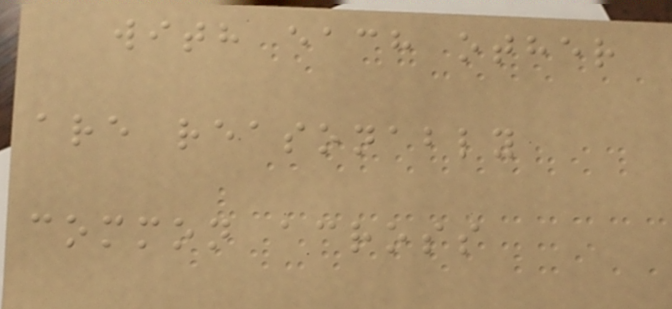with each other
are reasonably
common across
